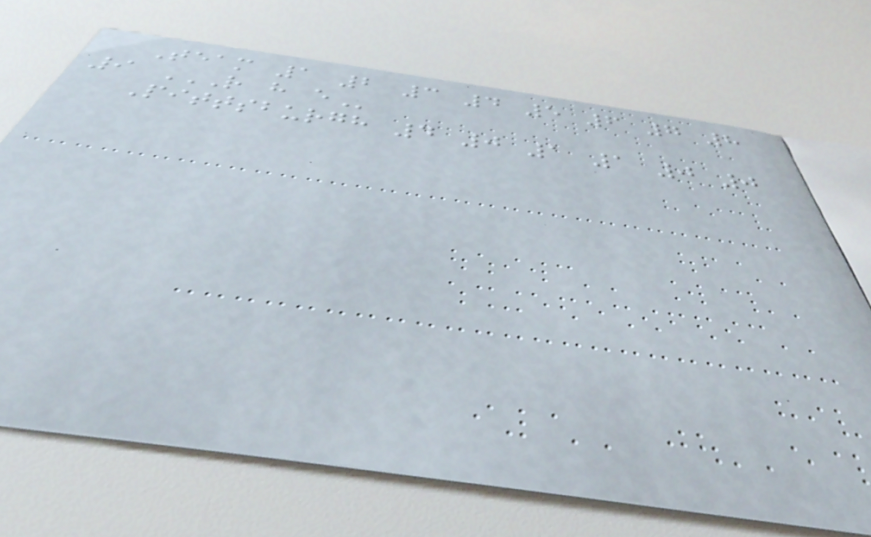Team 1 2 3 4 5 6 7 8
9 R H E
Pittsburgh 4 0 1 1 0 0
